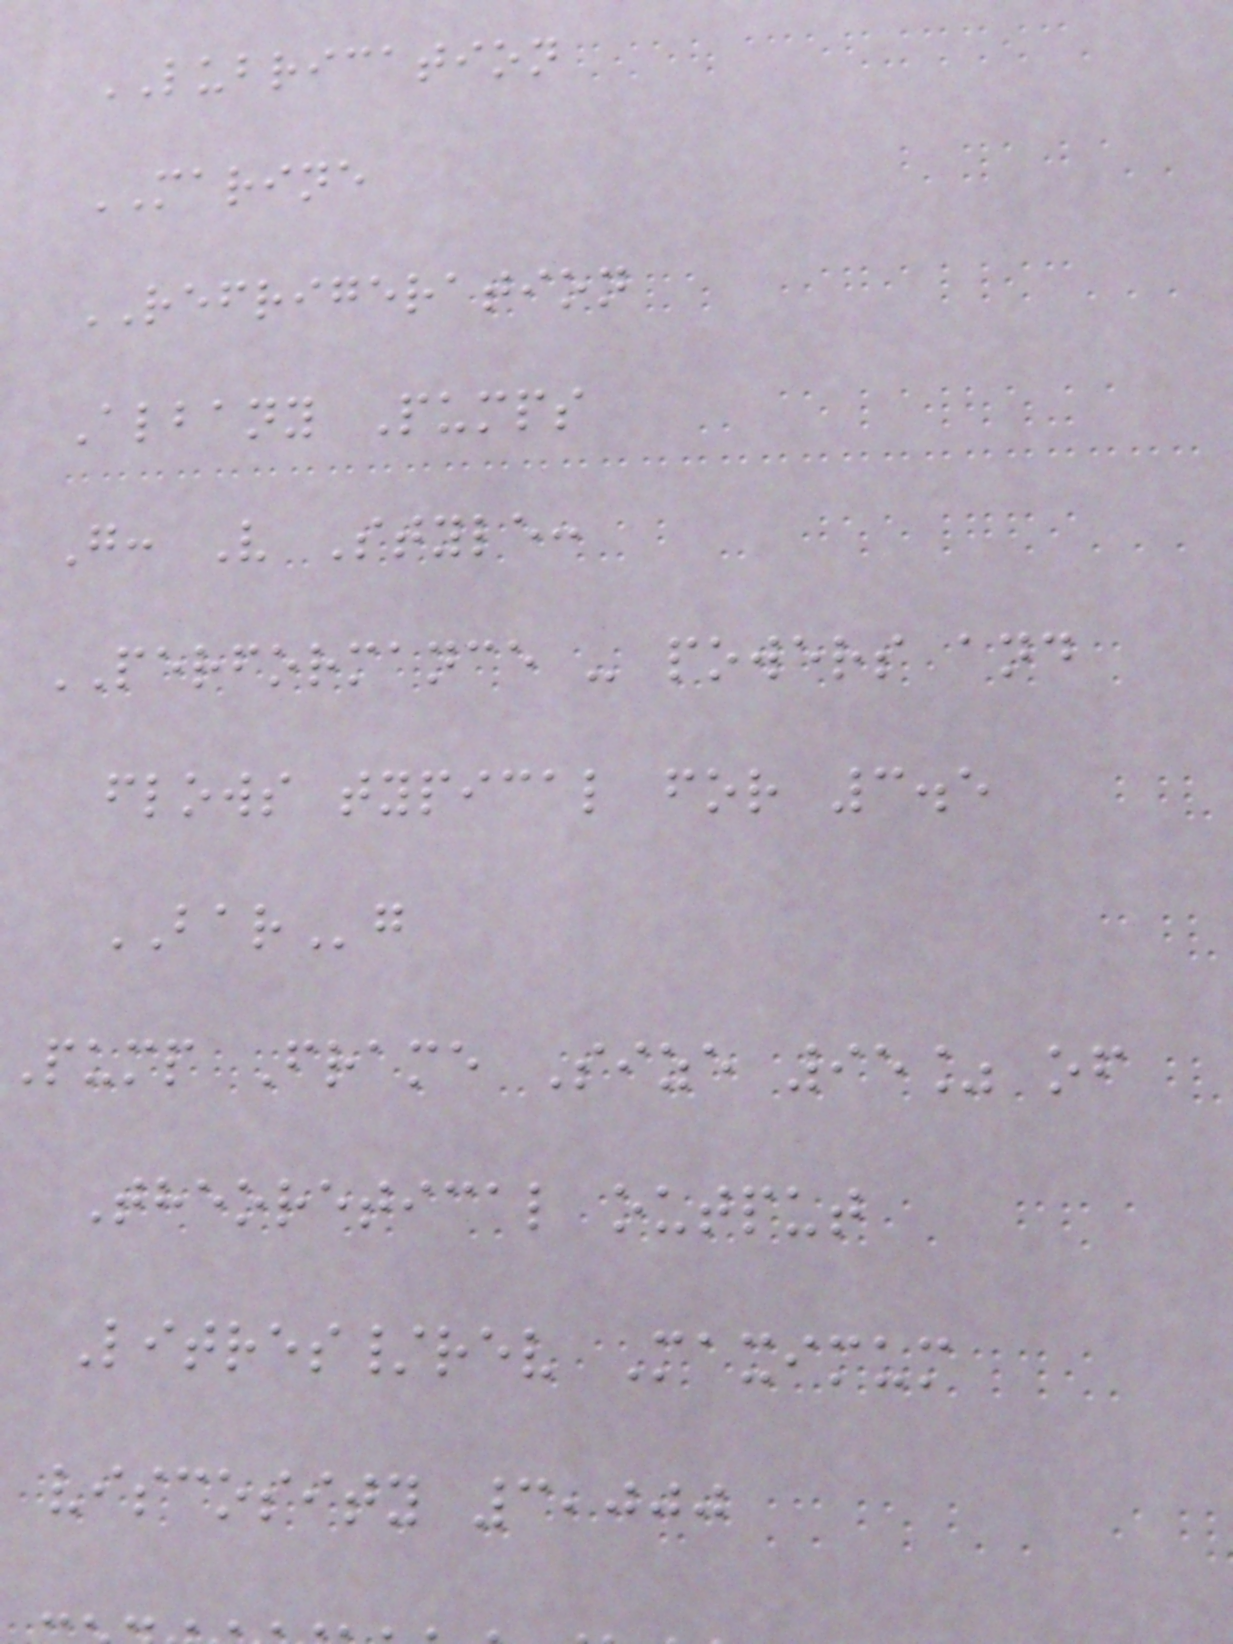LUBRICATION
MARINE
REFRIGERATION
Albany Pumps
G: V Style:
PERFORMANCE - powers and
flows typical for 3.5
BARg
Pump Frame Size 95% of
Theoretical output
Litres/rev Maximum
viscosity 3,000
